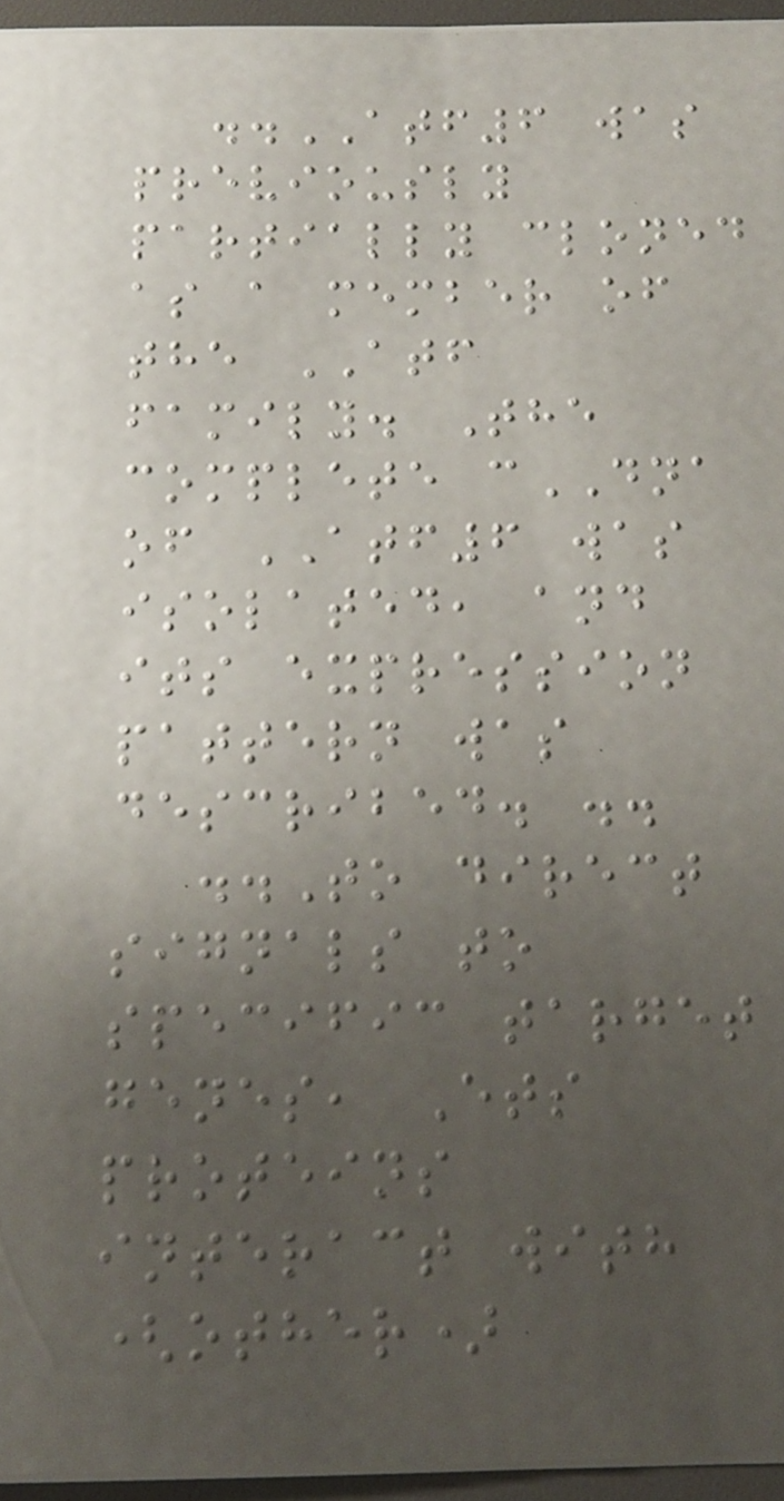..ATF6 was
previously
partially cloned
as a member of
the ATF
family. The
complete cDNA
of ATF6 was
isolated, and
its expression
pattern was
described. ..
..To direct
signals to
specific target
genes, Ets
proteins
interact with
(other)
